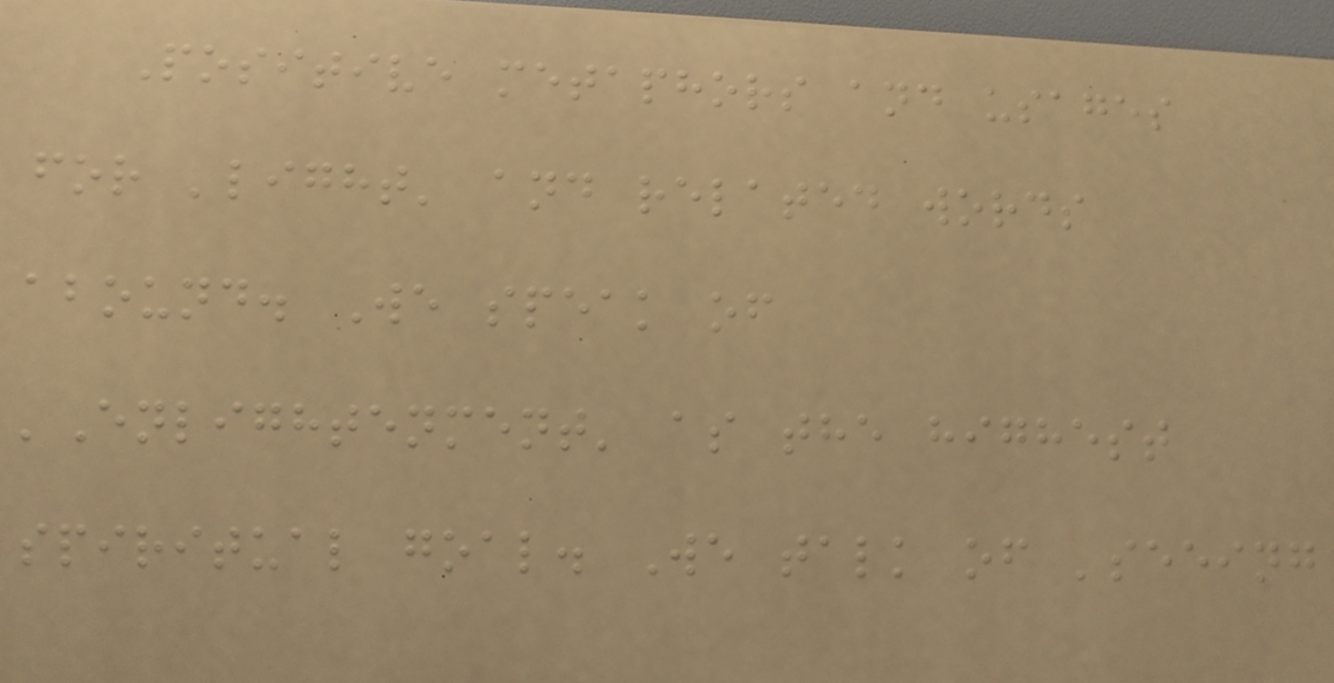Positive metaphors and usages
for 'light' and related words
abound. We speak of
'Enlightenment' as the highest
spiritual goal. We talk of 'seeing
